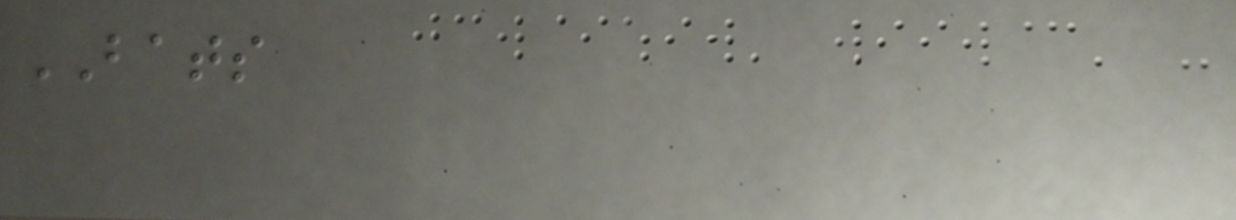BATS
